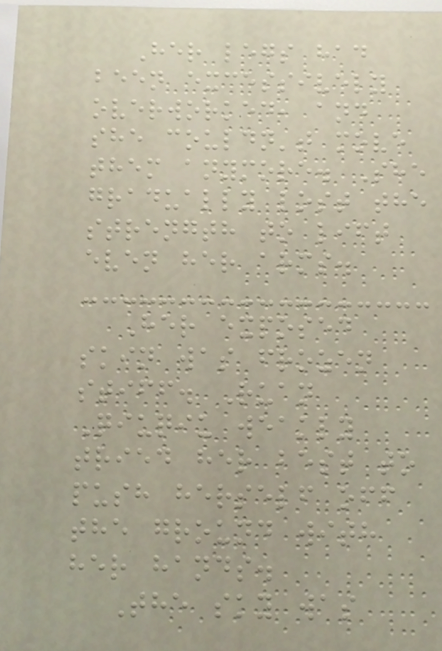Her legs had
been excessively
overworked, and
she couldn't move
them anymore. She
gradually lost the
strength to lift
even her arms.
Her exposed
skin was frozen
stiff. Ruan
Qiuqiu weakly
tried her best to
push herself off
the ground with
her hands.
The sky was
